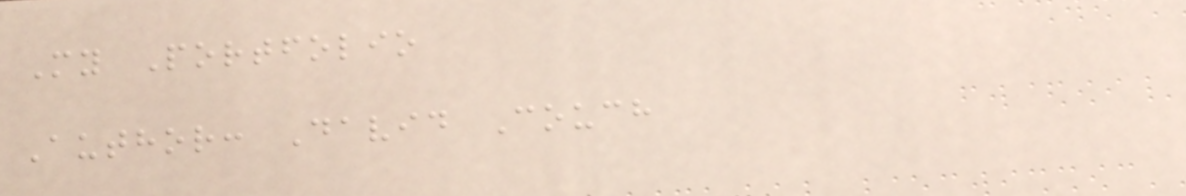My Portfolio
Author: David Couch
